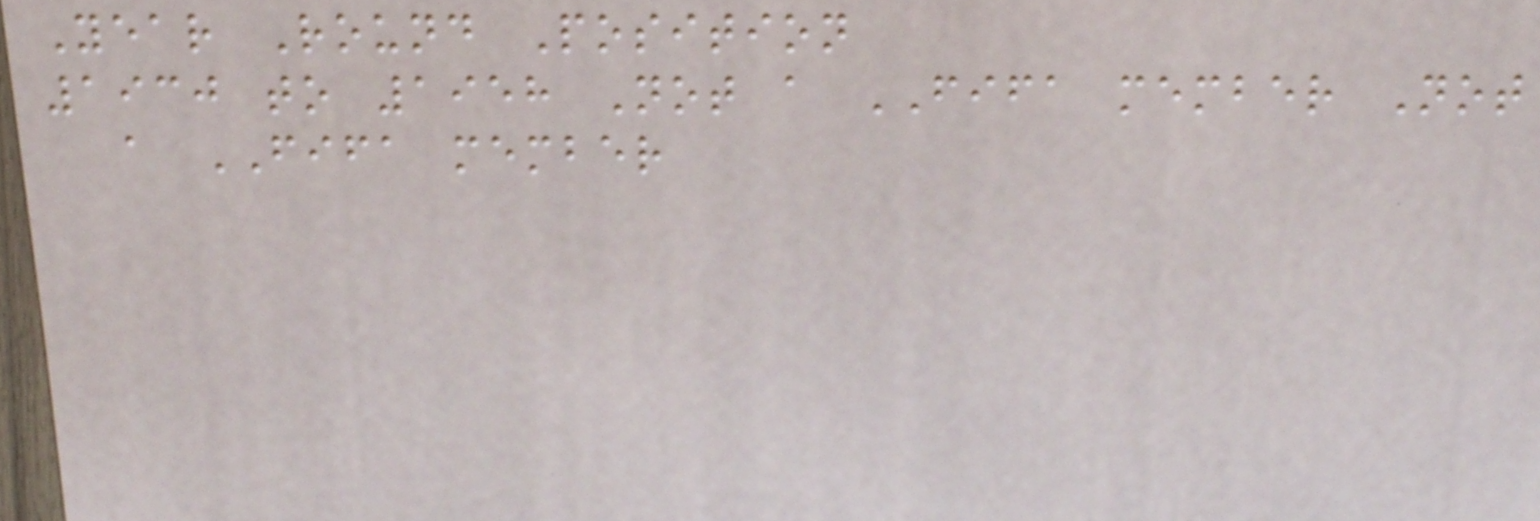Year Round Position
1930 to 1958 Not a FIFA member Not
a FIFA member
